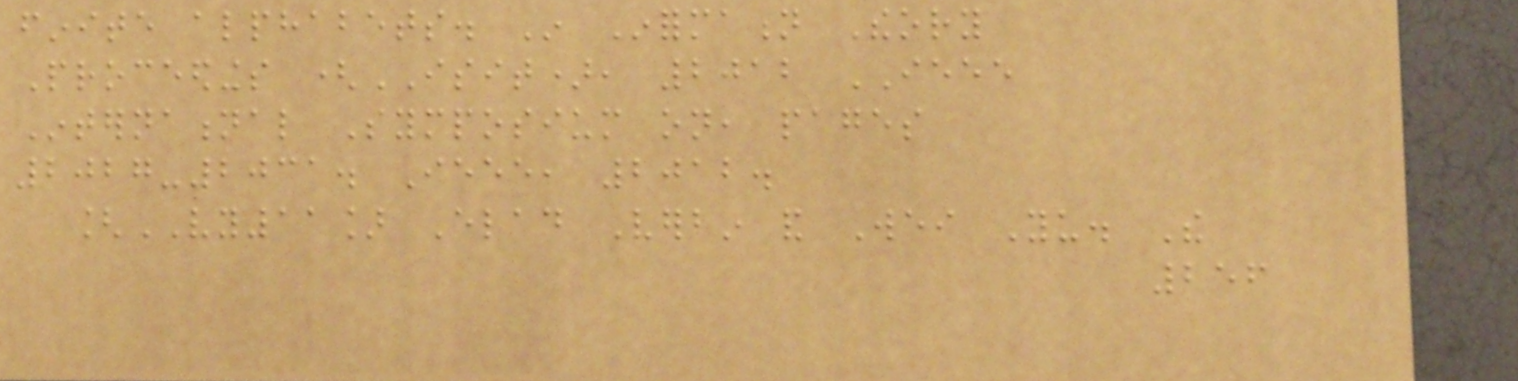finite alphabets. In Information Theory
Proceedings (ISIT), 2012 IEEE
International Symposium on, pages
2027-2031. Ieee, 2012.
[VY11] Elad Verbin and Wei Yu. The
256
